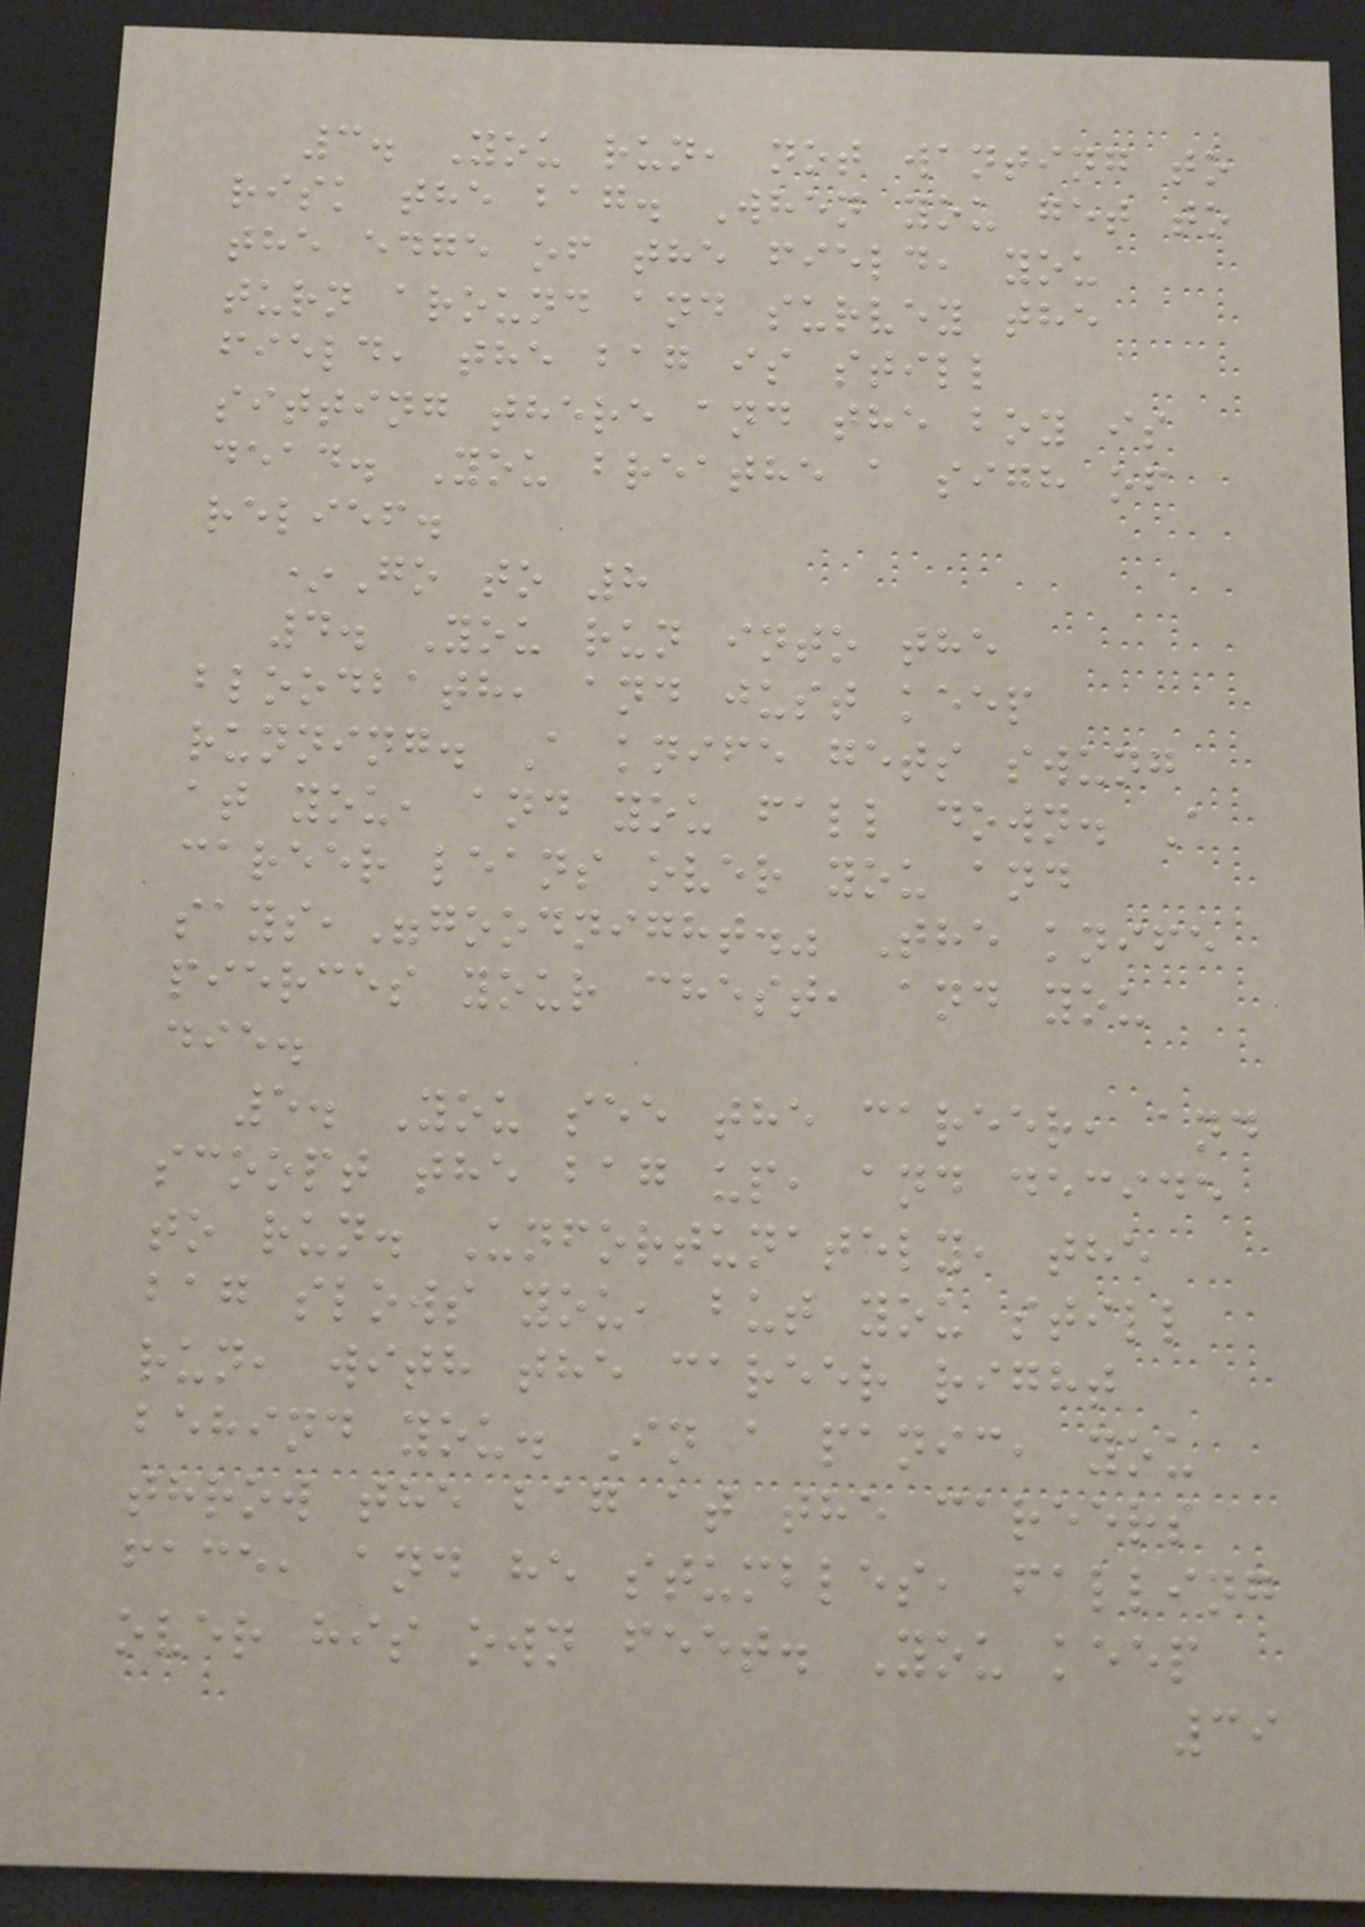3. You run, not wanting to
risk the bag. When you get to
the edge of the field, you
turn around and survey the
field, the bag is still
sitting there and the boy is
dead. You breathe a sigh of
relief.
*Go to 8
4. You run into the
bloodbath, and just keep
running. A knife gets swung
at you, and you fall down. A
career leans over you and
says,"goodnight." The knife
pierces your chest, and you
die.
5. You see the career, and
scoopt the bag up, and decide
to run. Unfortunately, the
bag slows you, but you still
run, with the career right
behind you. In a panic, you
throw the bag at the careers
face, and he stumbles, falling
over his own feet. You keep
39
